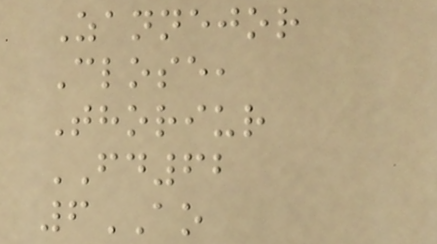Zannejor
Close,
Thoriur
FD62
6AO
